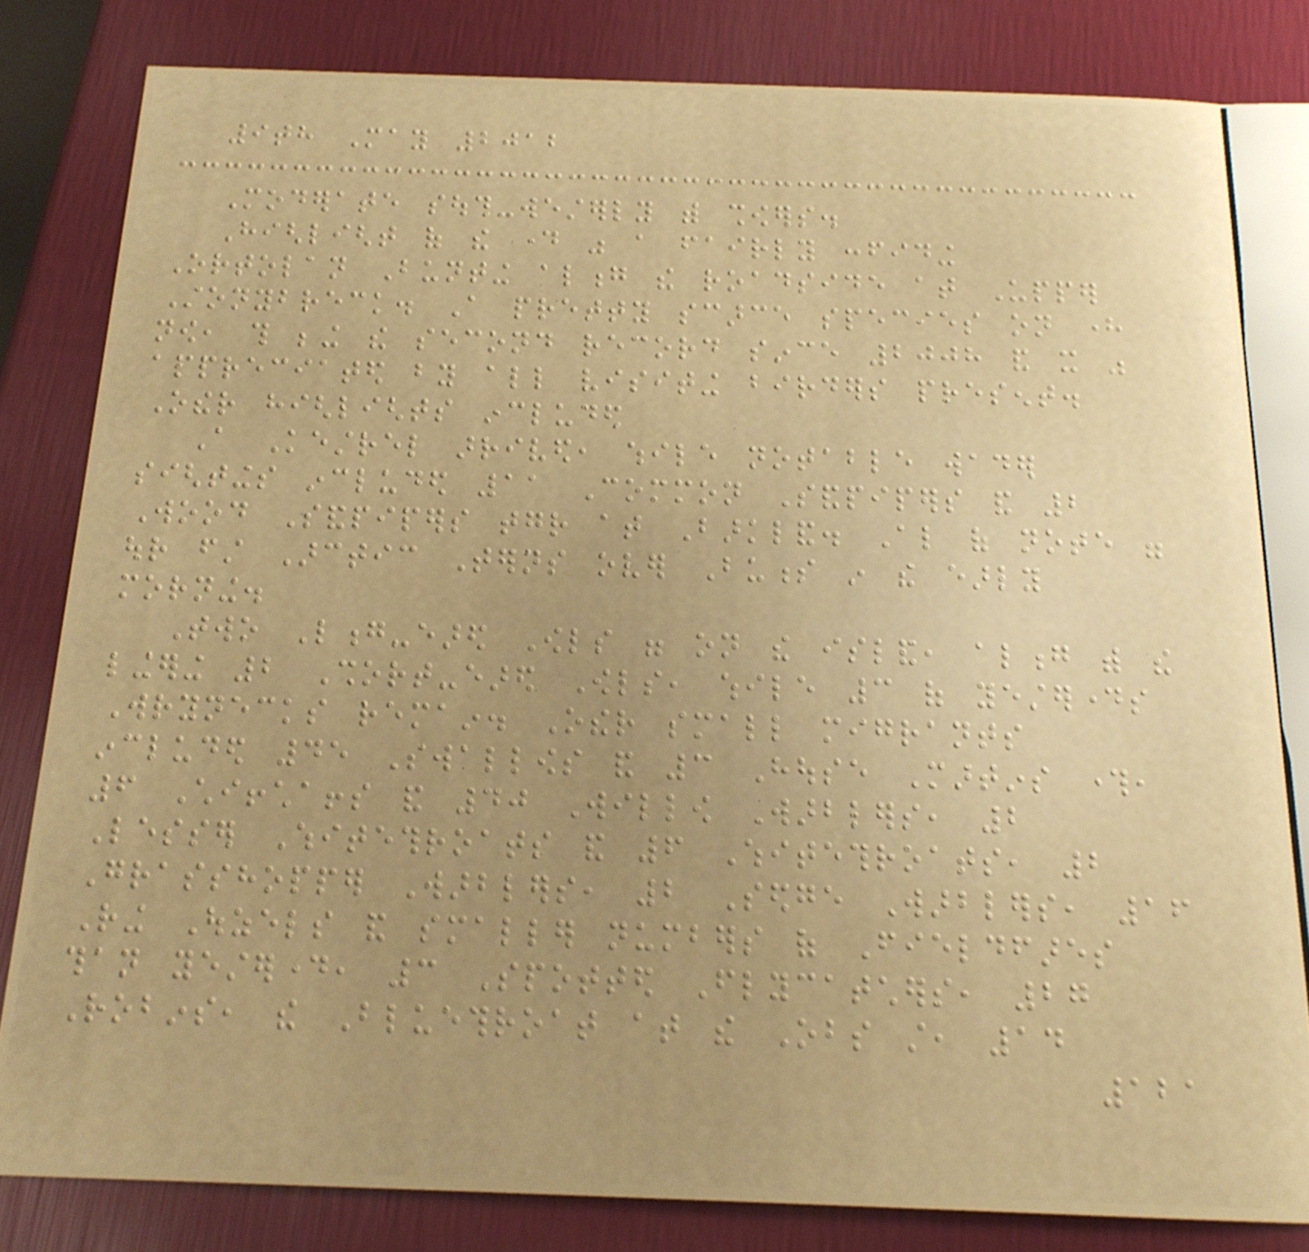9th May 2012
Moderate south-westerly with showers.
Highlight of the day was a fairly confiding
Ortolan Bunting along the roadside at Upper
Stonybreck. A pretty scarce species on here
now, this being the second record since 2008 and it was
appreciated by all visiting birders present.
Other highlights included
A Kestrel arrived, while notable wader
sightings included 11 Common Sandpipers and 2
Wood Sandpipers together at Barkland. Also of note were
our first Arctic Terns over Buness in the early
morning.
Two Long-eared Owls were on the island, along with the
lingering 2 Short-eared Owls, while 3 of yesterdays
Wrynecks remain. Other small migrants
included 45 Swallows and 3 House Martins through,
6 Chiffchaffs and 40 Willow Warblers, 2
Lesser Whitethroats and 6 Whitethroats, 2
Grasshopper Warblers, 2 Sedge Warblers, 16
Ring Ouzels and smaller numbers of Fieldfares
than yesterday, 3 Spotted Flycatchers, 27
Robins, the Bluethroat at the Obs still, 14
121
